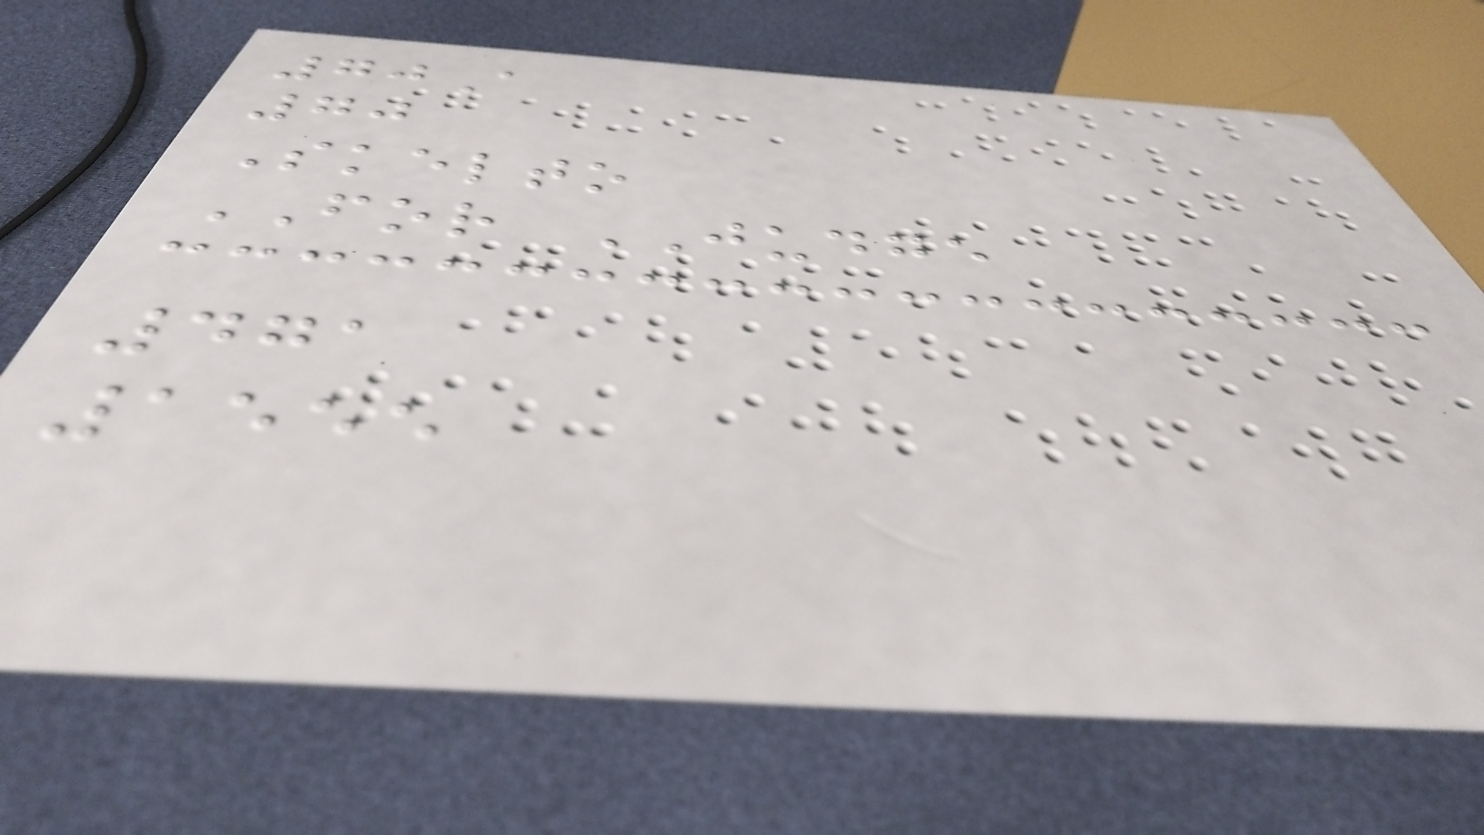70A
70
Skelto
FOR JUDGE
471
1555
